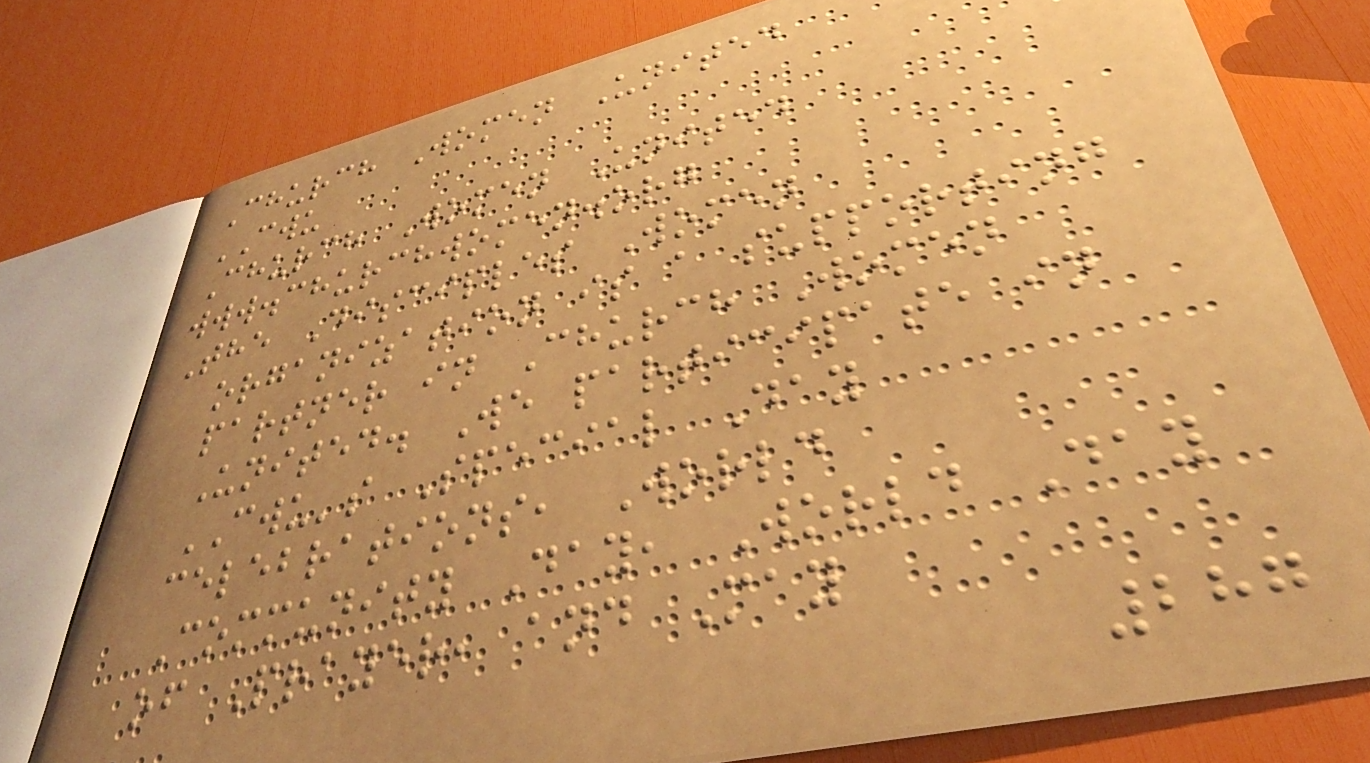Church Women United
CWU
Church Women United
www.churchwomen.org
The Disciples Women
organization is a supporting
partner in Church Women
United. We participate in
CWU's Special Day
celebrations, World
Community Day, World Day
of Prayer, and May
287
